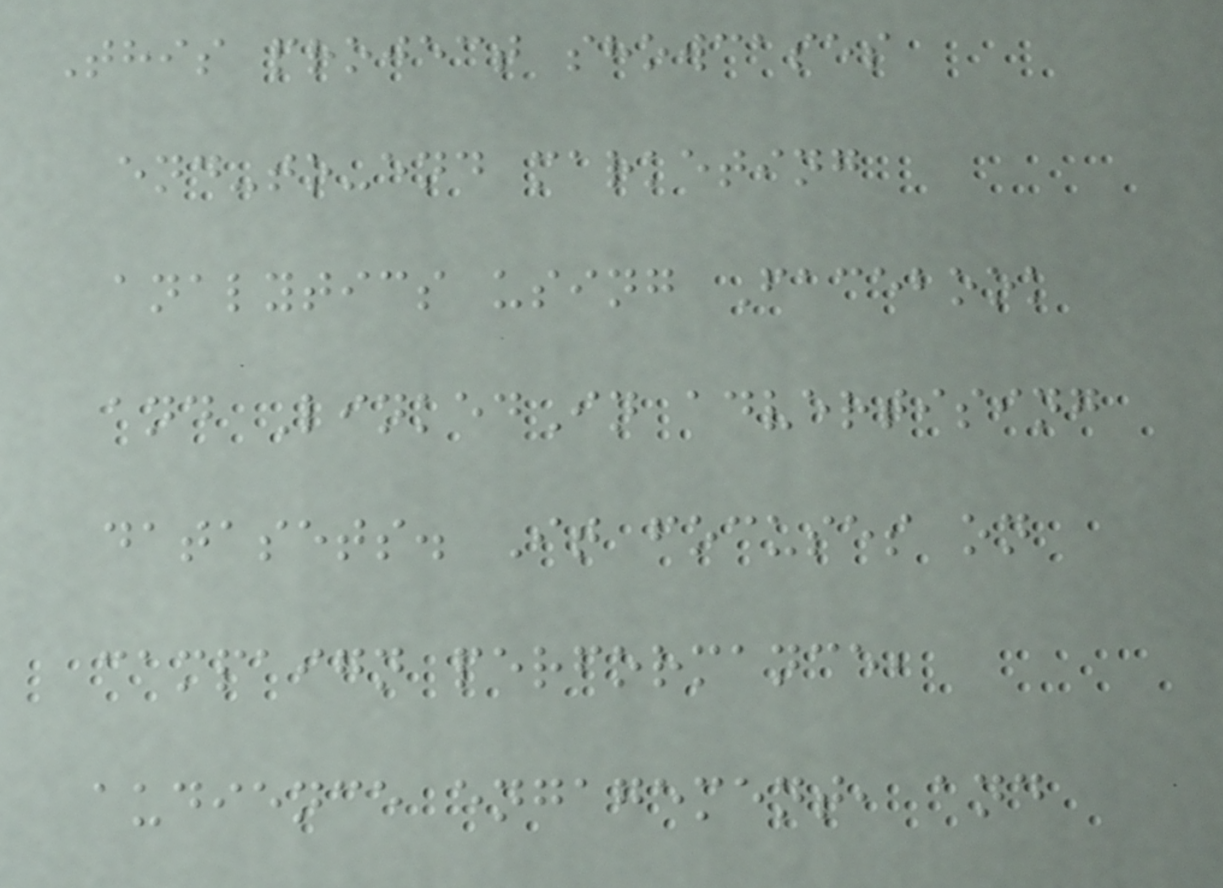This project showcases
end-to-end marketing
analytics using Facebook
and LinkedIn advertising
datasets. It focuses on
campaign performance,
audience engagement, and
